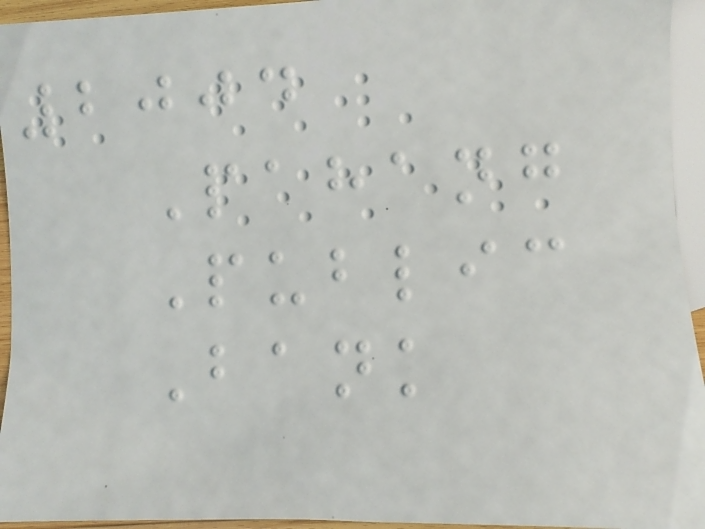2004
Pahang
Public
Bank
